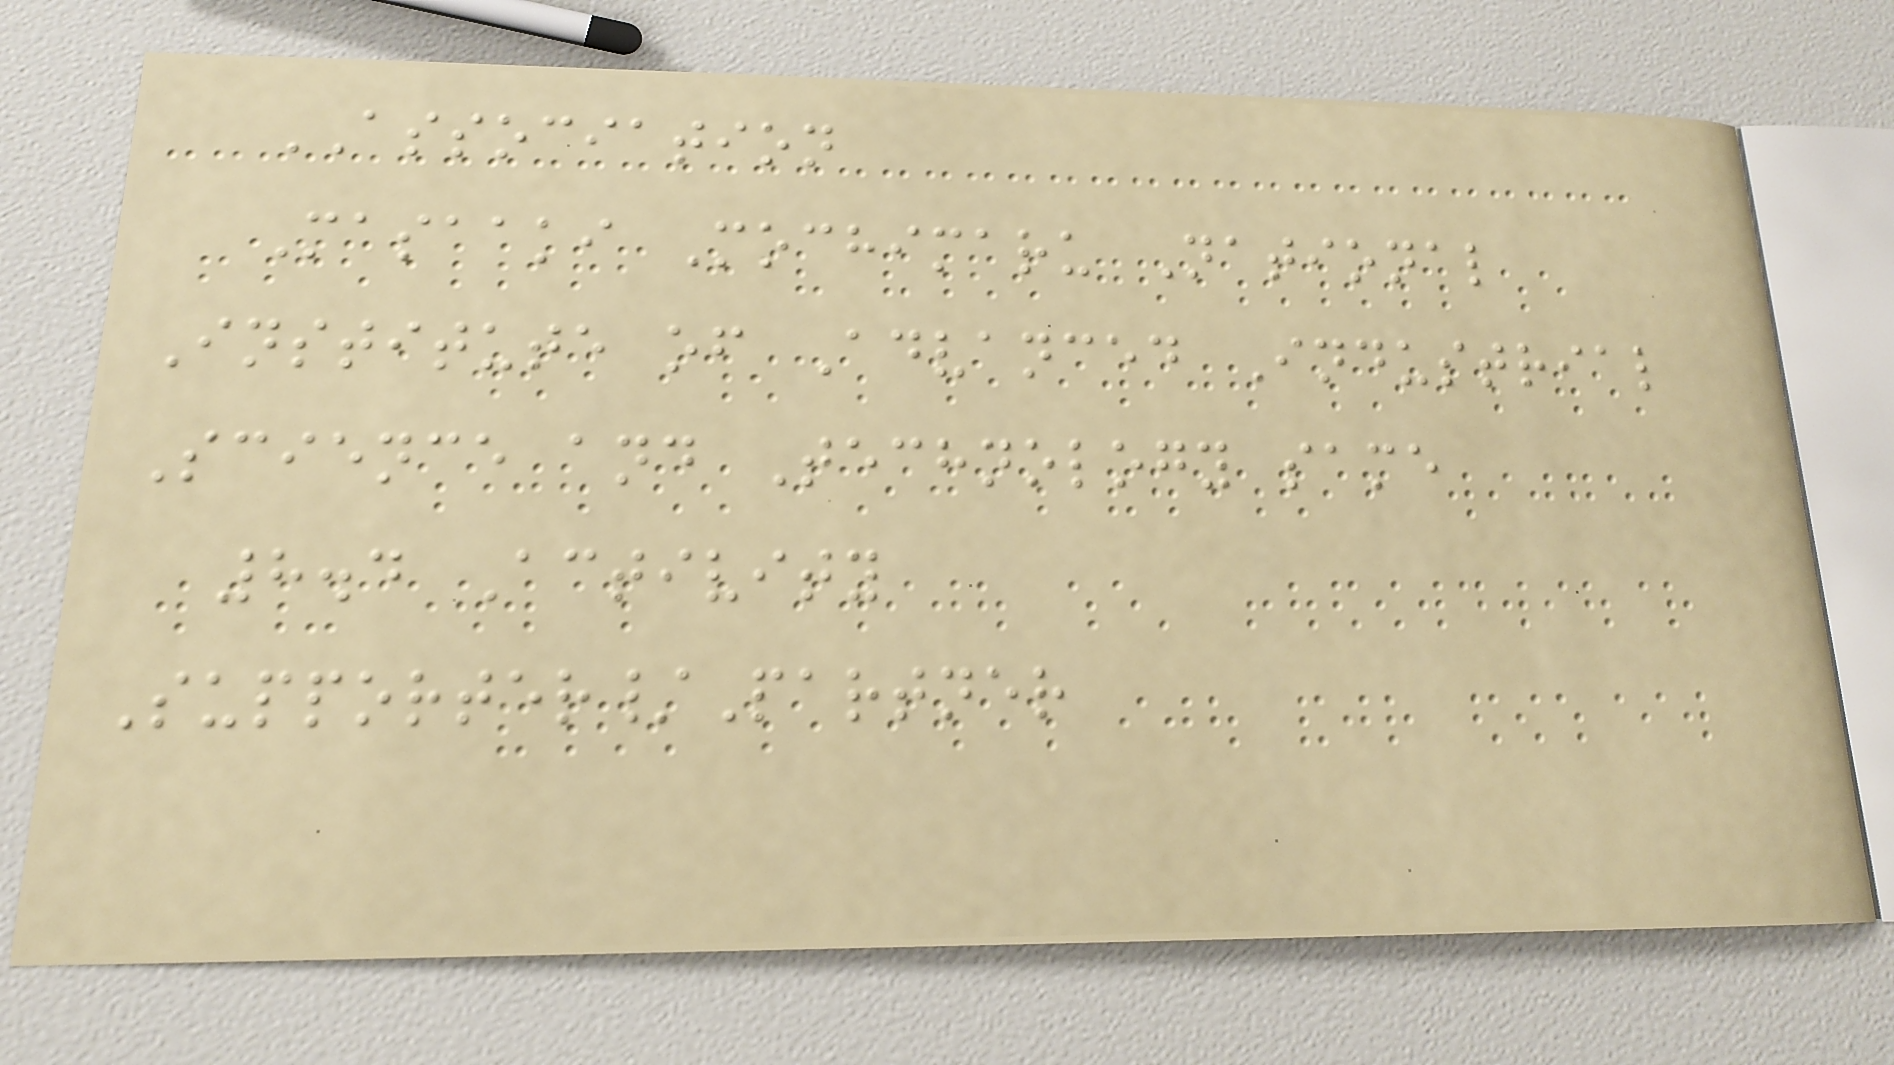ASSOCIATION
Masaaki Mochimaru National
Institute of Advanced Industrial
Science and Technology same
8.4 Activity
Supporter/Partner
